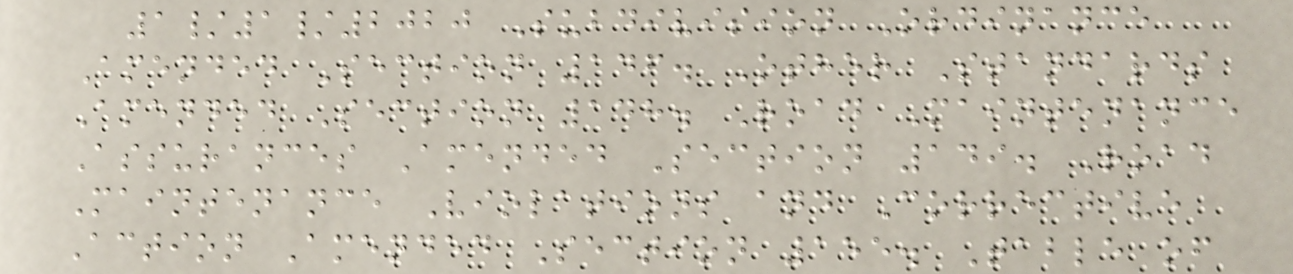1/1/2020 Subdivision Ordinance
Amended Section 146. Other Standards
Amended Section 148. Road Maintenance
Assurances Amended Section 149. Road
Maintenance Violations and Corrective
Action Amended Section 155. Table of
